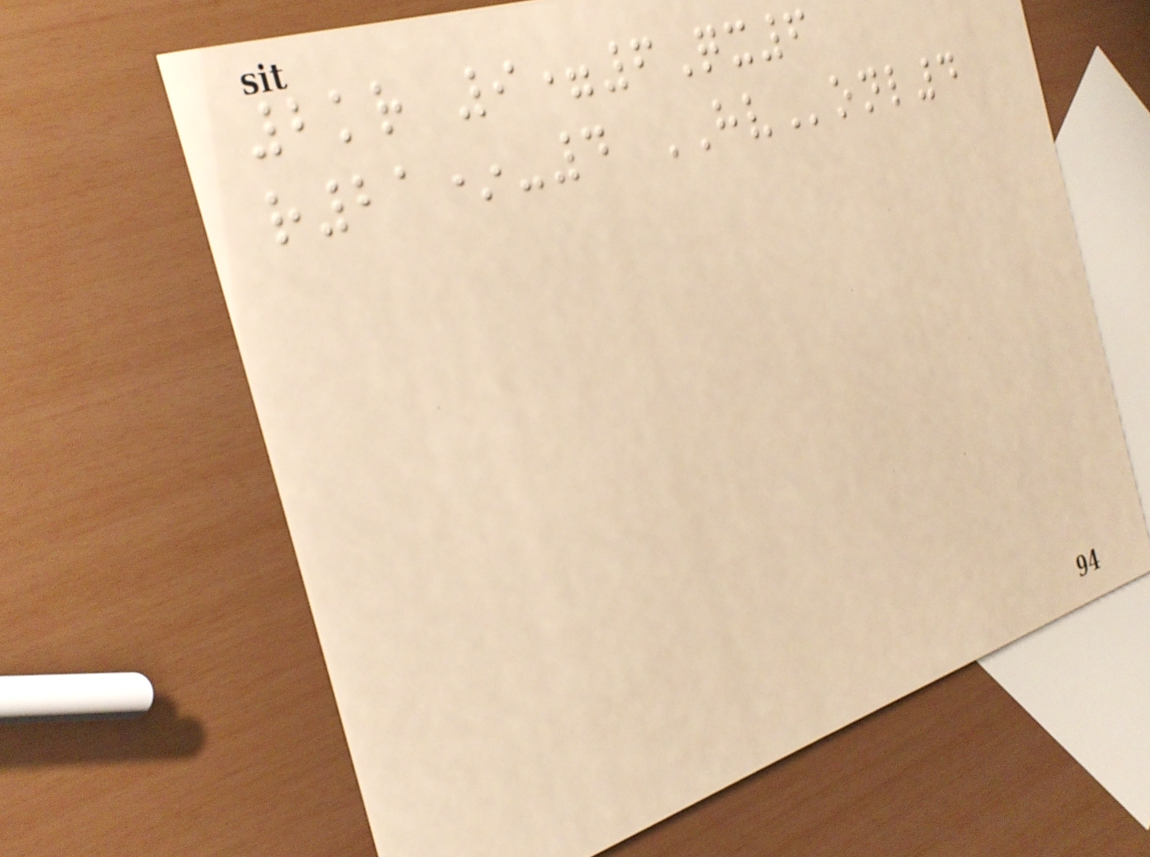2kr 9=6Qx6
r21*-4 HVonl4
